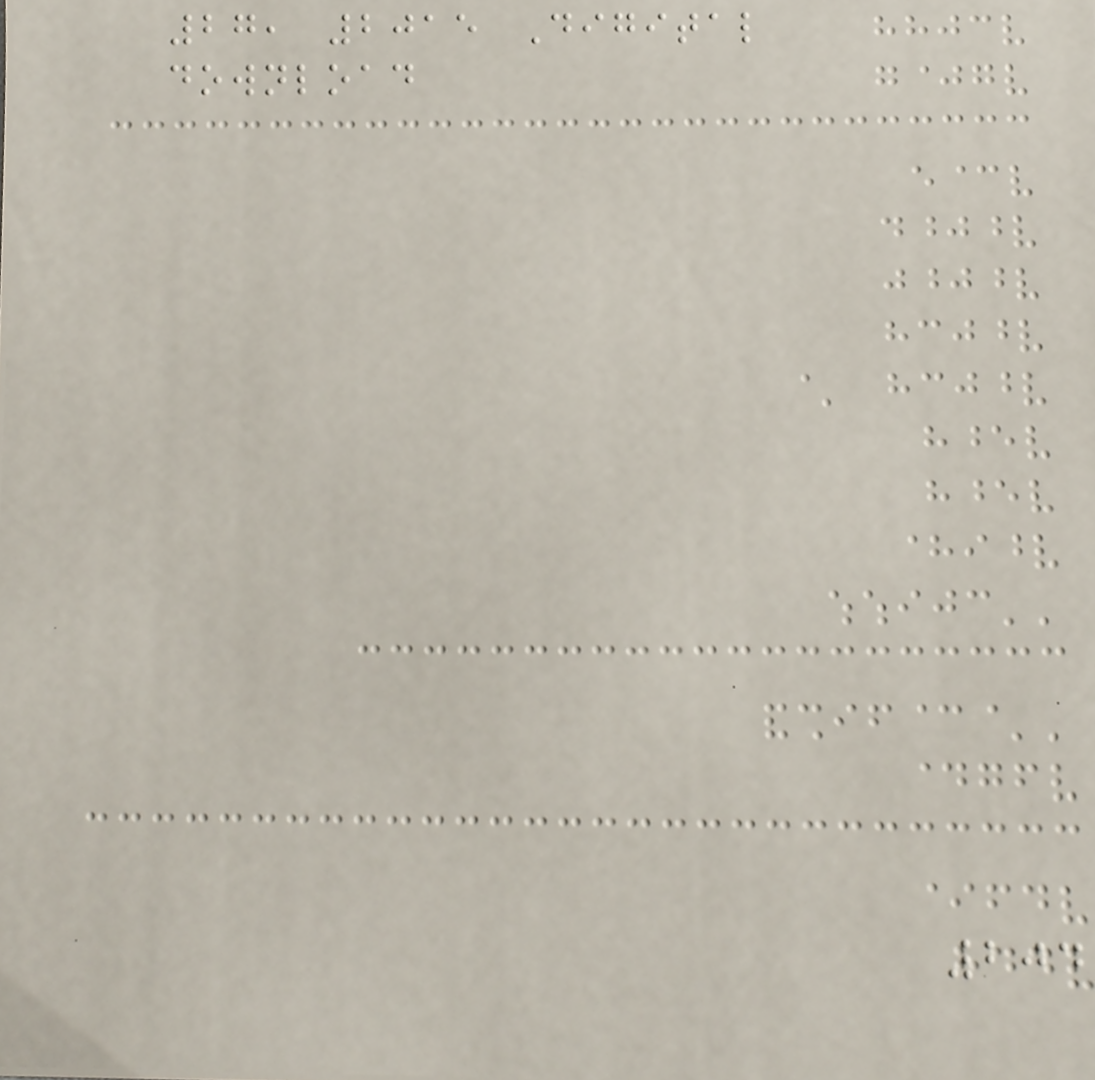27, 2015 Digital
download
204
